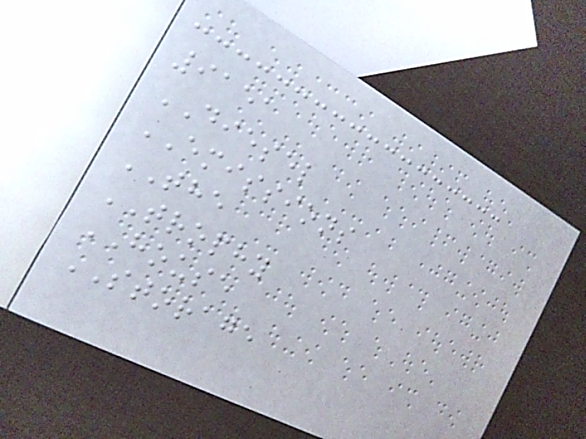9151
DIESEL
EMISSIONS
THE
TROPHY
HOUSE
STORAGE
